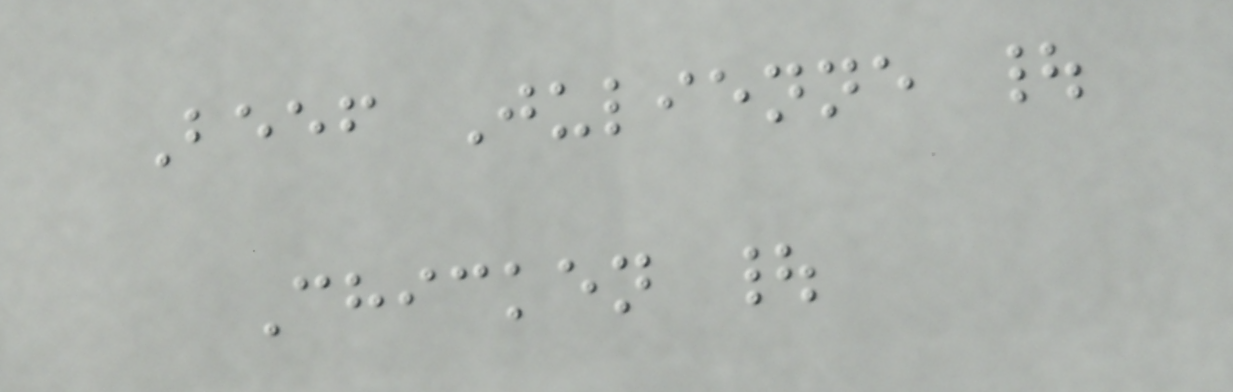Beef Julienne |
Chicken |
